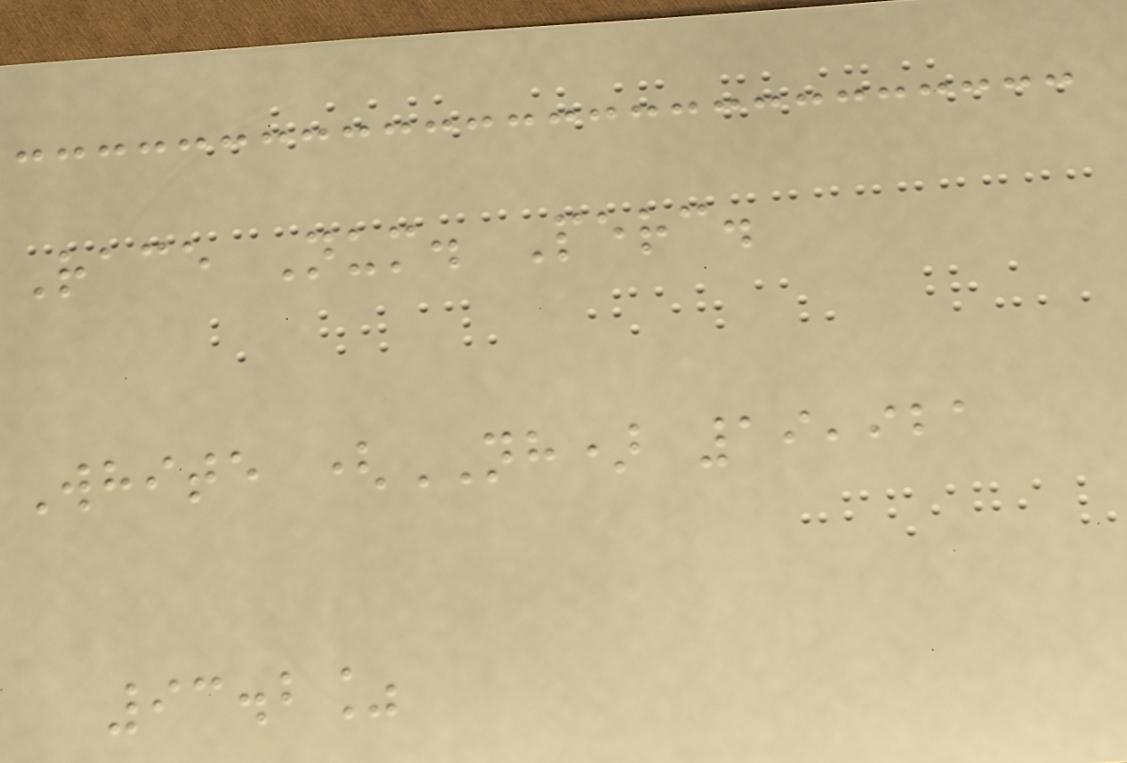Race Num. Perc.
White (NH) 19,921
93.2%
